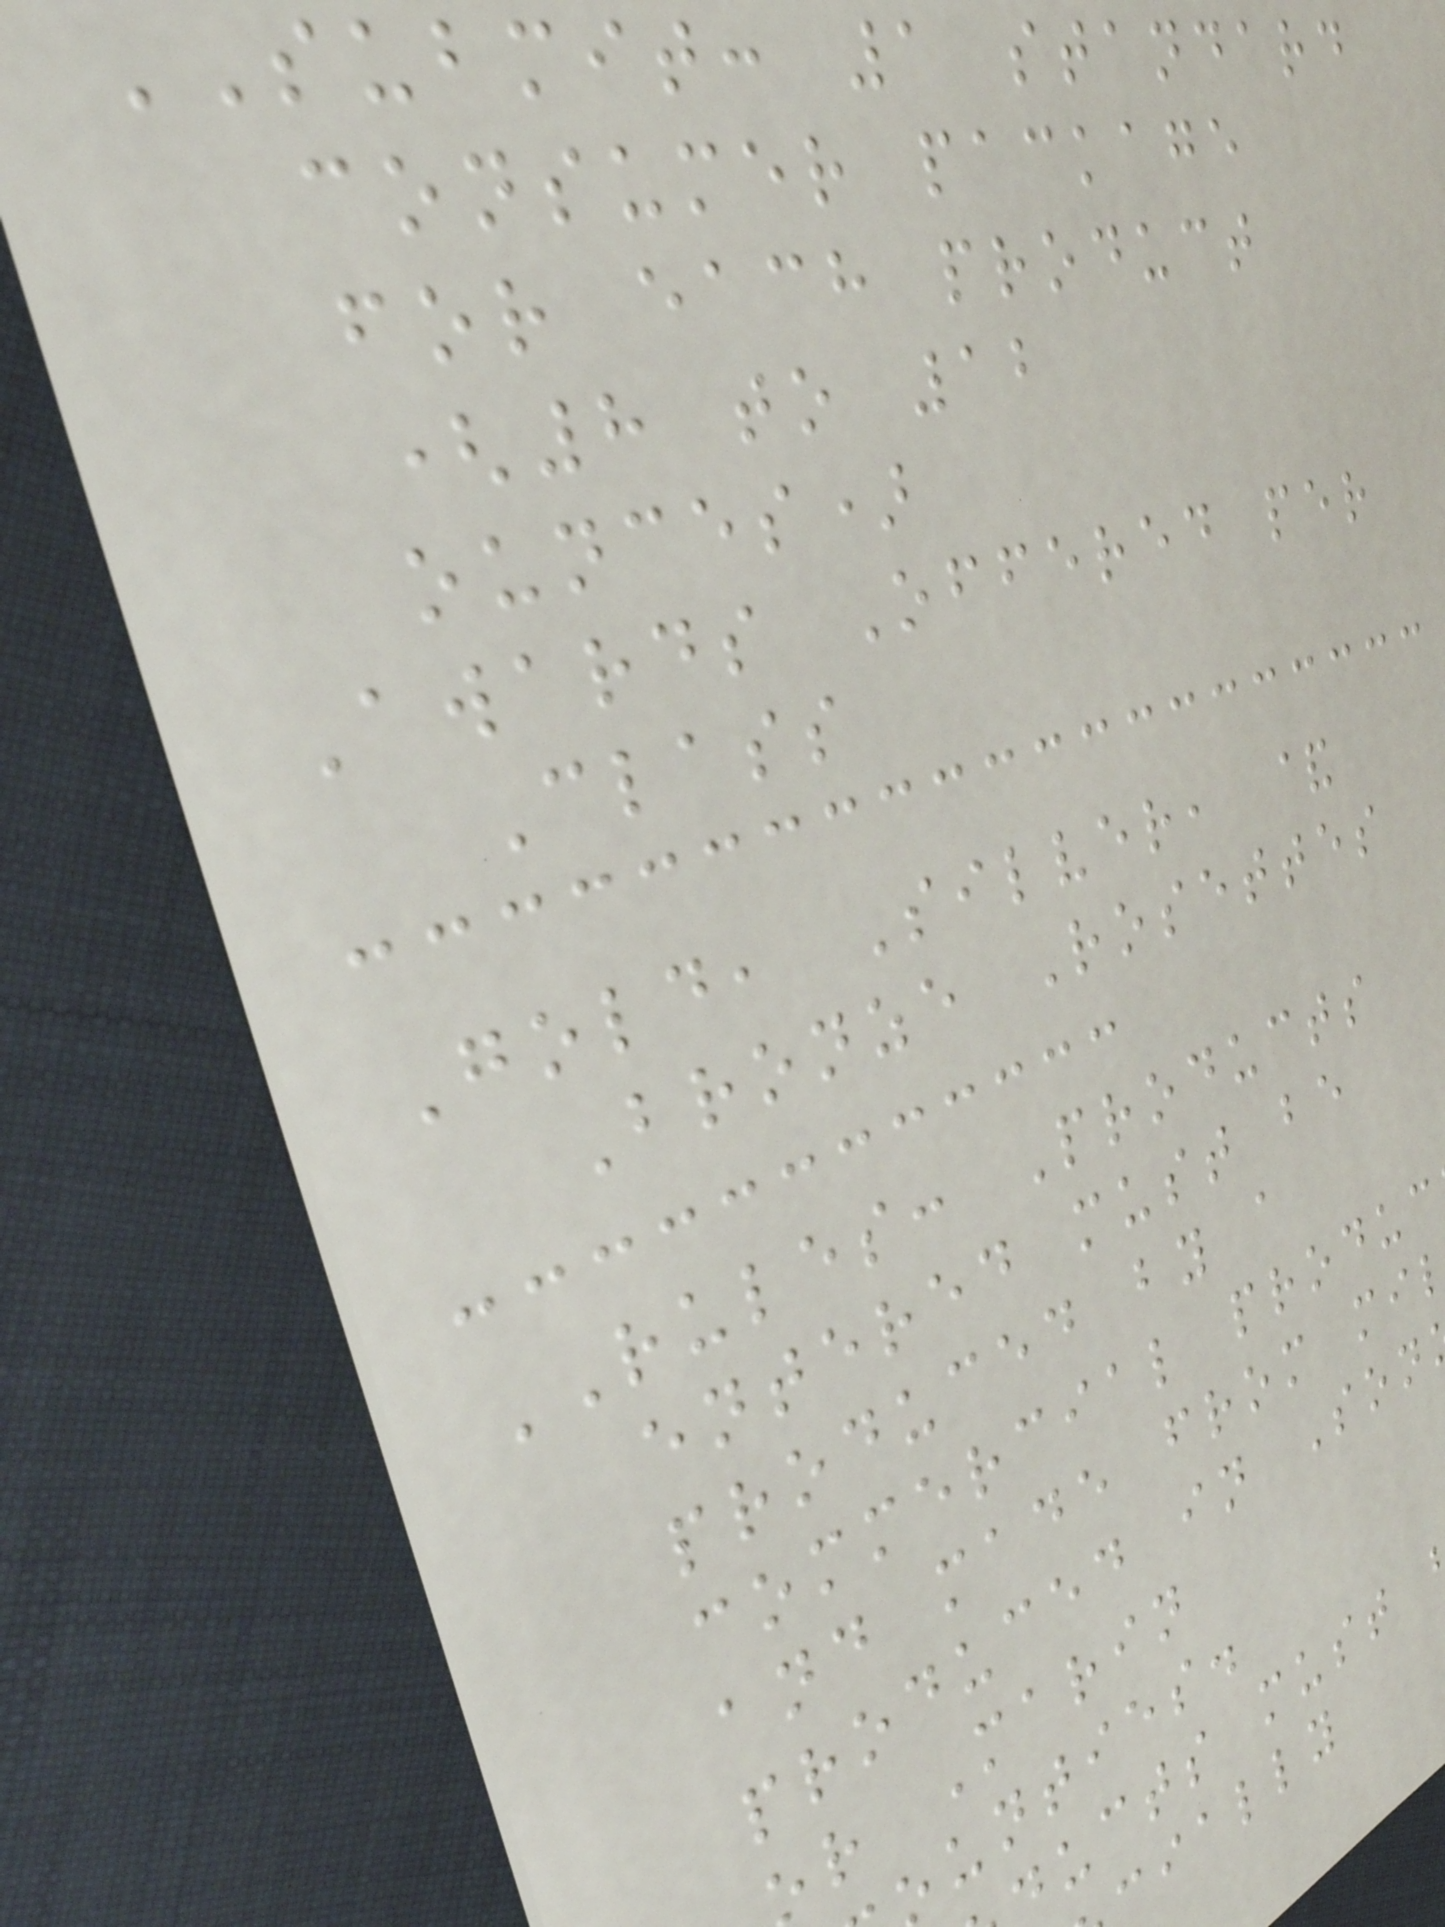SUBMIT: 1 standard
consumer package
for each product
(8 to 12
ounces)
Awards Offered per
Class
Gold, Silver, &
Bronze Rosettes
RULES: Products
entered must be
produced by a
commercial produc
and made from mil
produced in Son
r Marin
unties.
ucts must
ially
